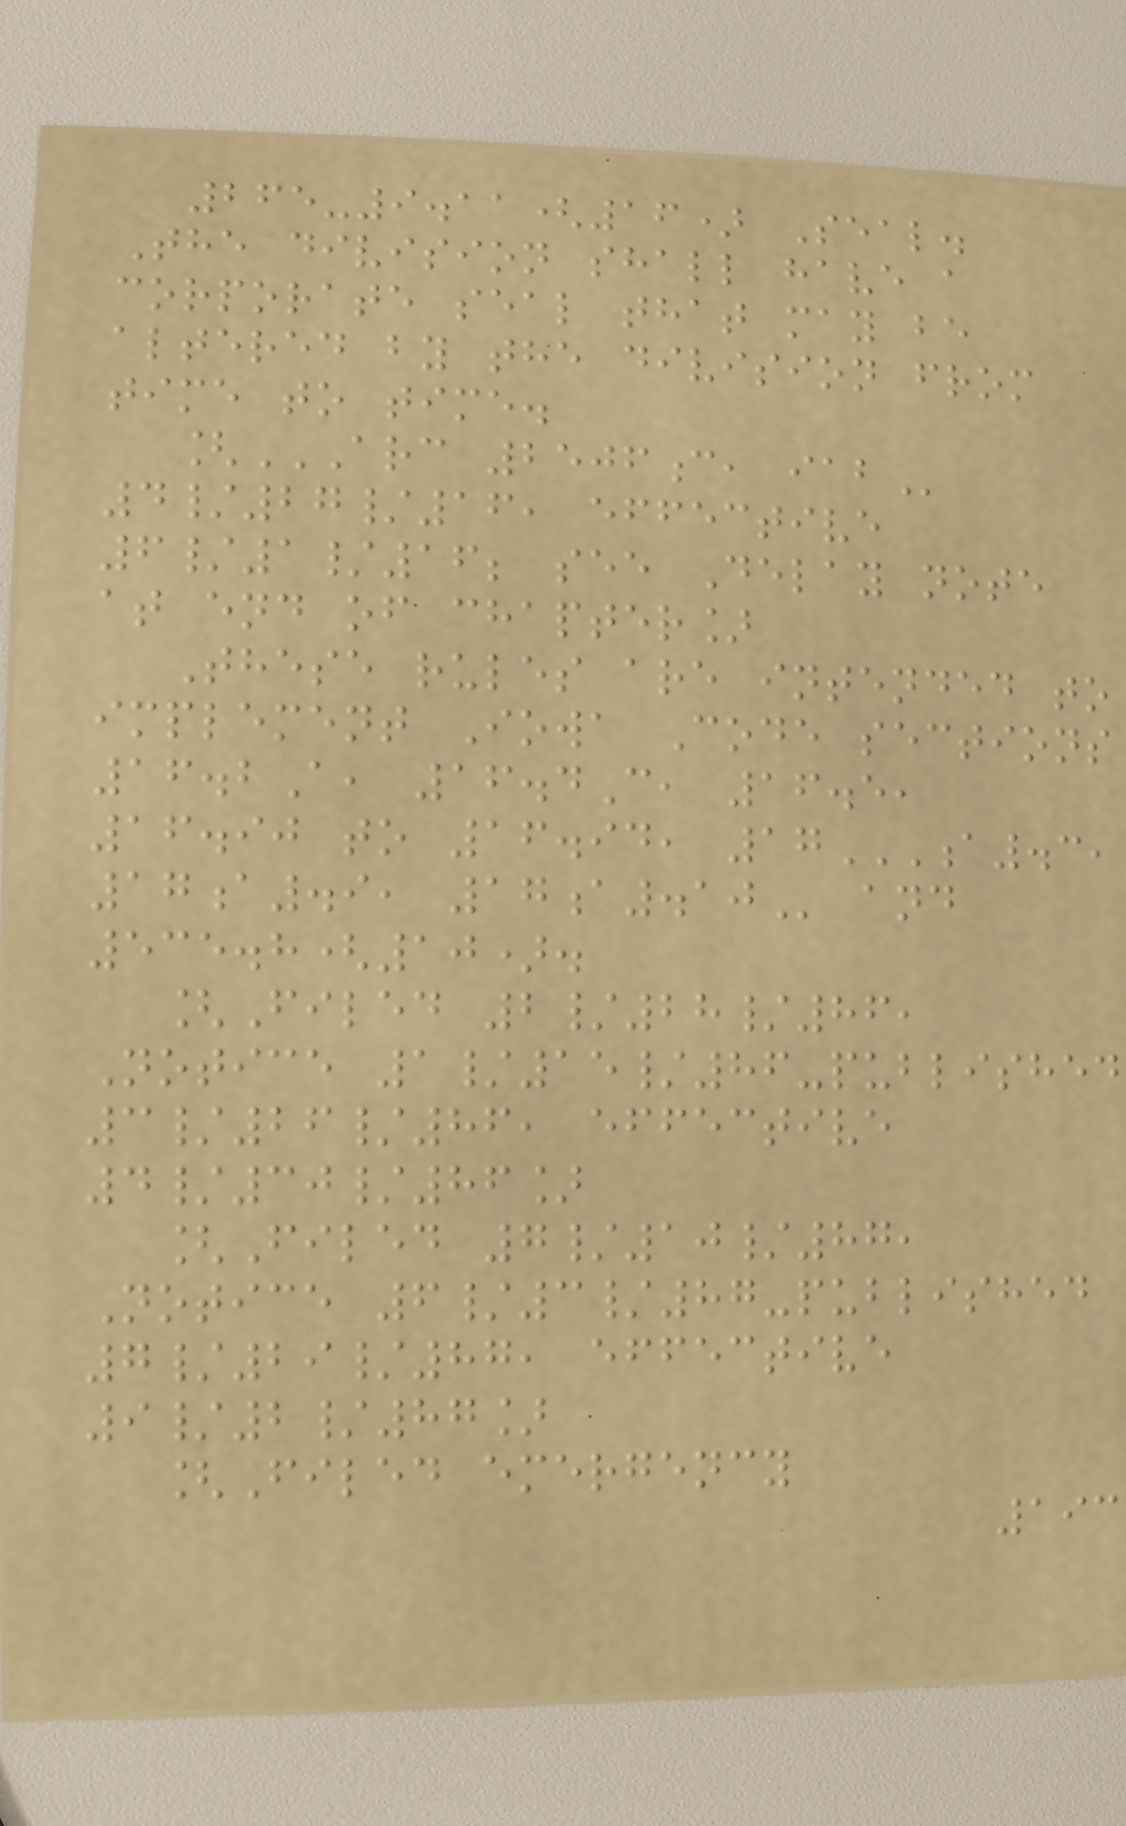265-9.11(16) Seal.
The division shall have a
corporate seal that may be
altered by the division from
time to time.
[ARC 2506C, IAB
4/27/16, effective
6/1/16; see Delay note
at end of chapter]
These rules are intended to
implement Iowa Code sections
16.2A, 16.4C, 16.5,
16.90 to 16.94, 17A.3,
17A.9, 17A.10 and
535.8(10).
[Filed 2/28/86,
Notice 1/15/86-published
3/26/86, effective
4/30/86]
[Filed 7/10/87,
Notice 6/3/87-published
7/29/87, effective
9/2/87]
[Filed emergency
193
